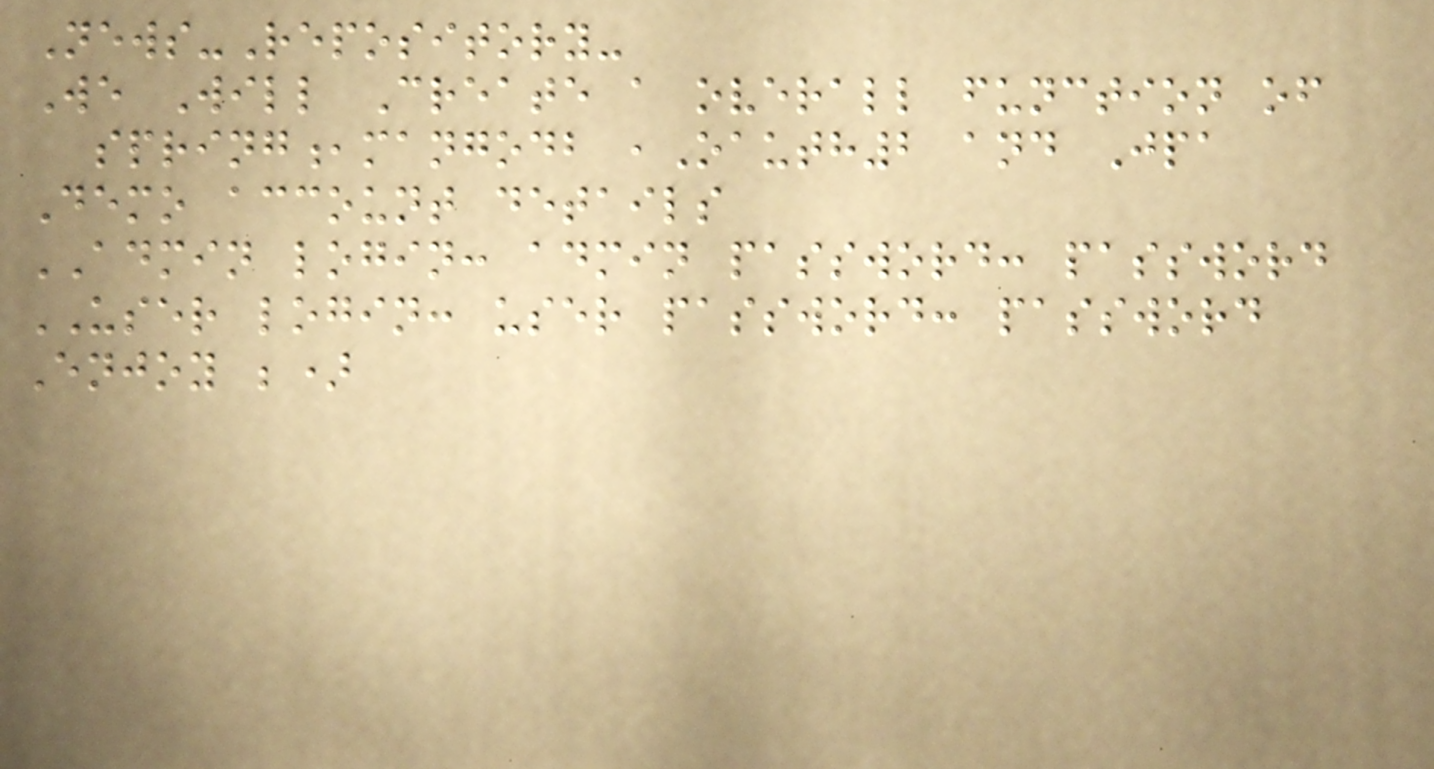News-Repository-
We Will Create a overall function of
spring,mangodb ,Oauth2 and Jpa
Demo account details
ADMIN login: admin password: password
USER login: user password: password
Enjoy ;)
